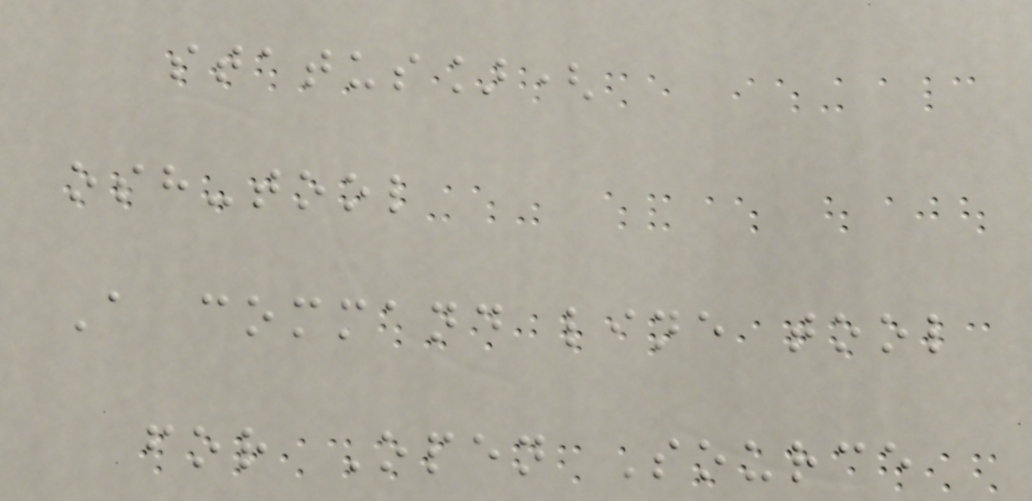status](
osh-tool
A command line tool
for Open Source
